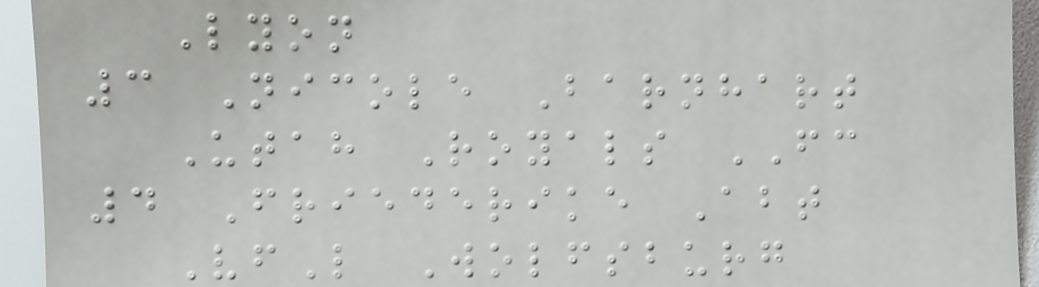Lyon
3 Nicole Barnhart
Utah Royals FC
4 Friederike Abt
VfL Wolfsburg
